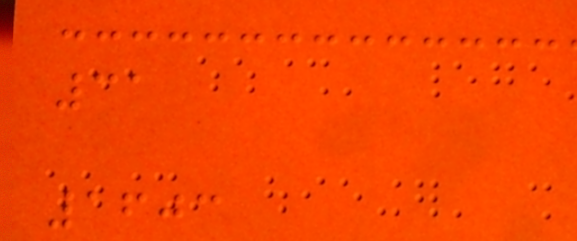31
1603
